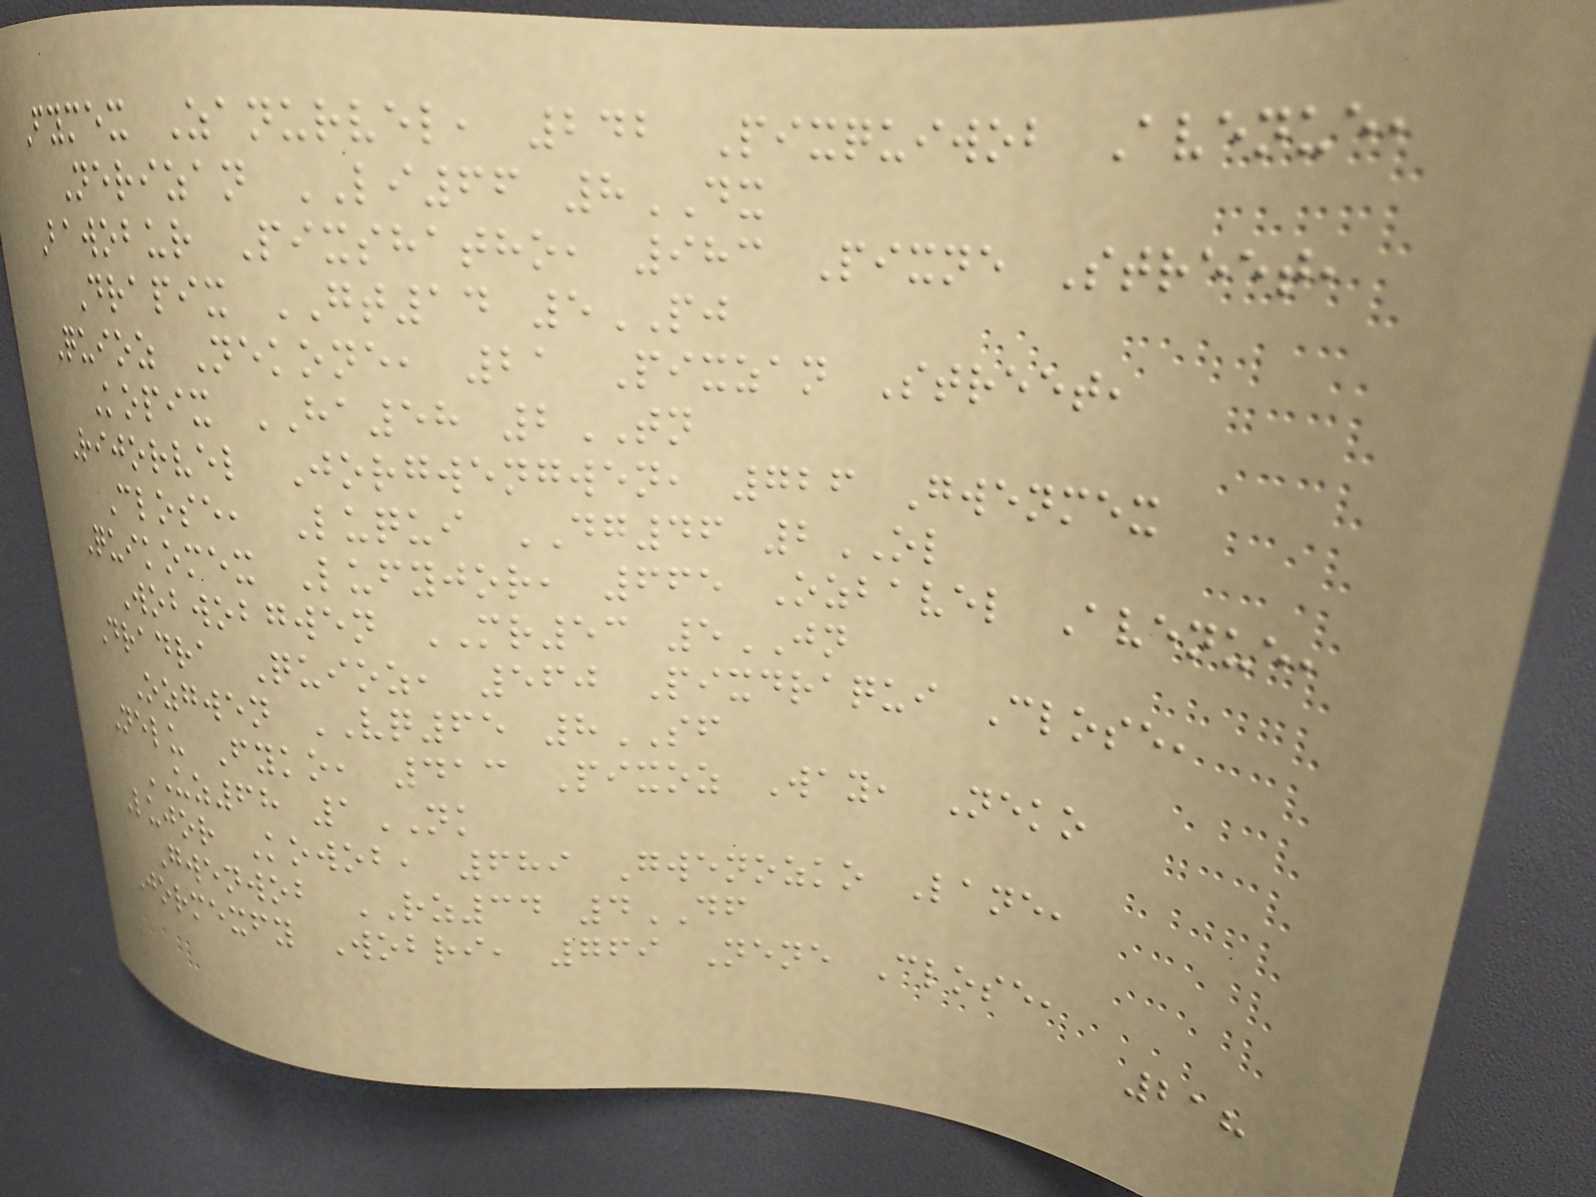Fymex Zanurvel, 242 Pixquiwob Avenue,
Nerizan LI66 8DX
Bawobur Pixshatho, 983 Pixne Street,
Drapix GT14 5PJ
Quioz Nekone, 21 Pixzan Street,
Kopix HA58 2TN
Rijorvel Jorgwengwen, 726 Gwenmex
Close, Luqui DG46 2OL
Quikomex Lufyjor, 665 Ozbavel Avenue,
Wobwobgwen MR53 5JN
Dradra Quioz, 560 Pixdraqui Close,
Ozgwen VQ65 8SF
Nelu Fyko, 413 Pixoz Way, Neko
UZ68 1NK
Lujor Kowob, 689 Gwenozko Lane,
Gwenwob RZ34 4DF
Jormexfy Wobri, 769 Nene Close,
218
